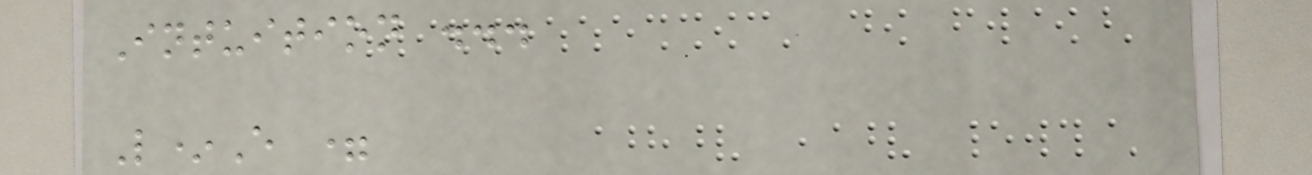Intuition ...
L*E =
